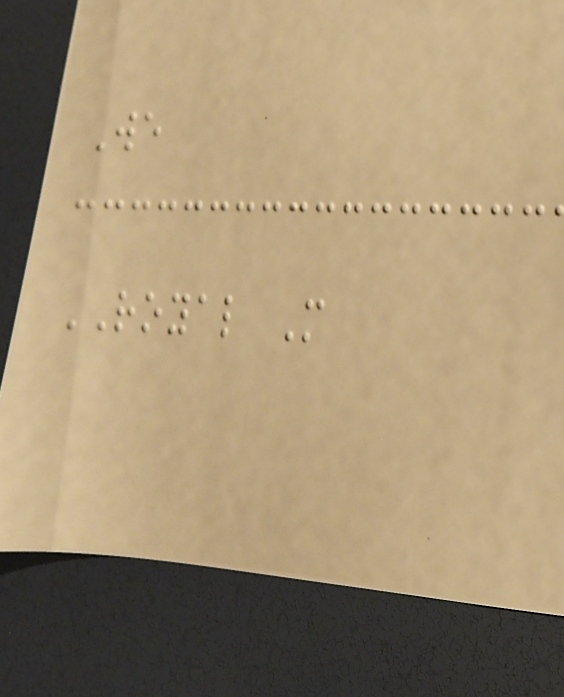We
ROYAL M
